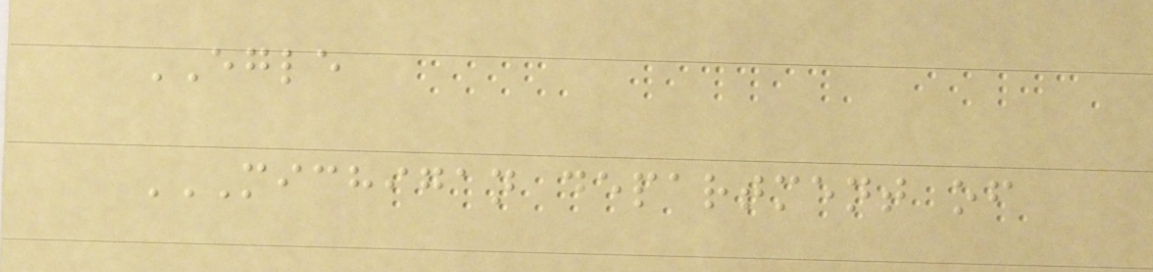EGLE
MICHIGAN DEPARTMENT OF
